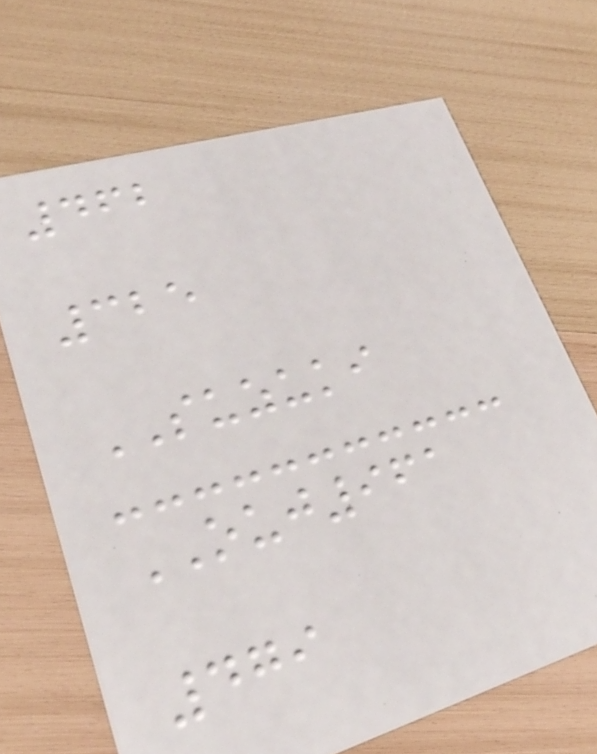462
325
SUZUKI
OUJ961
479
